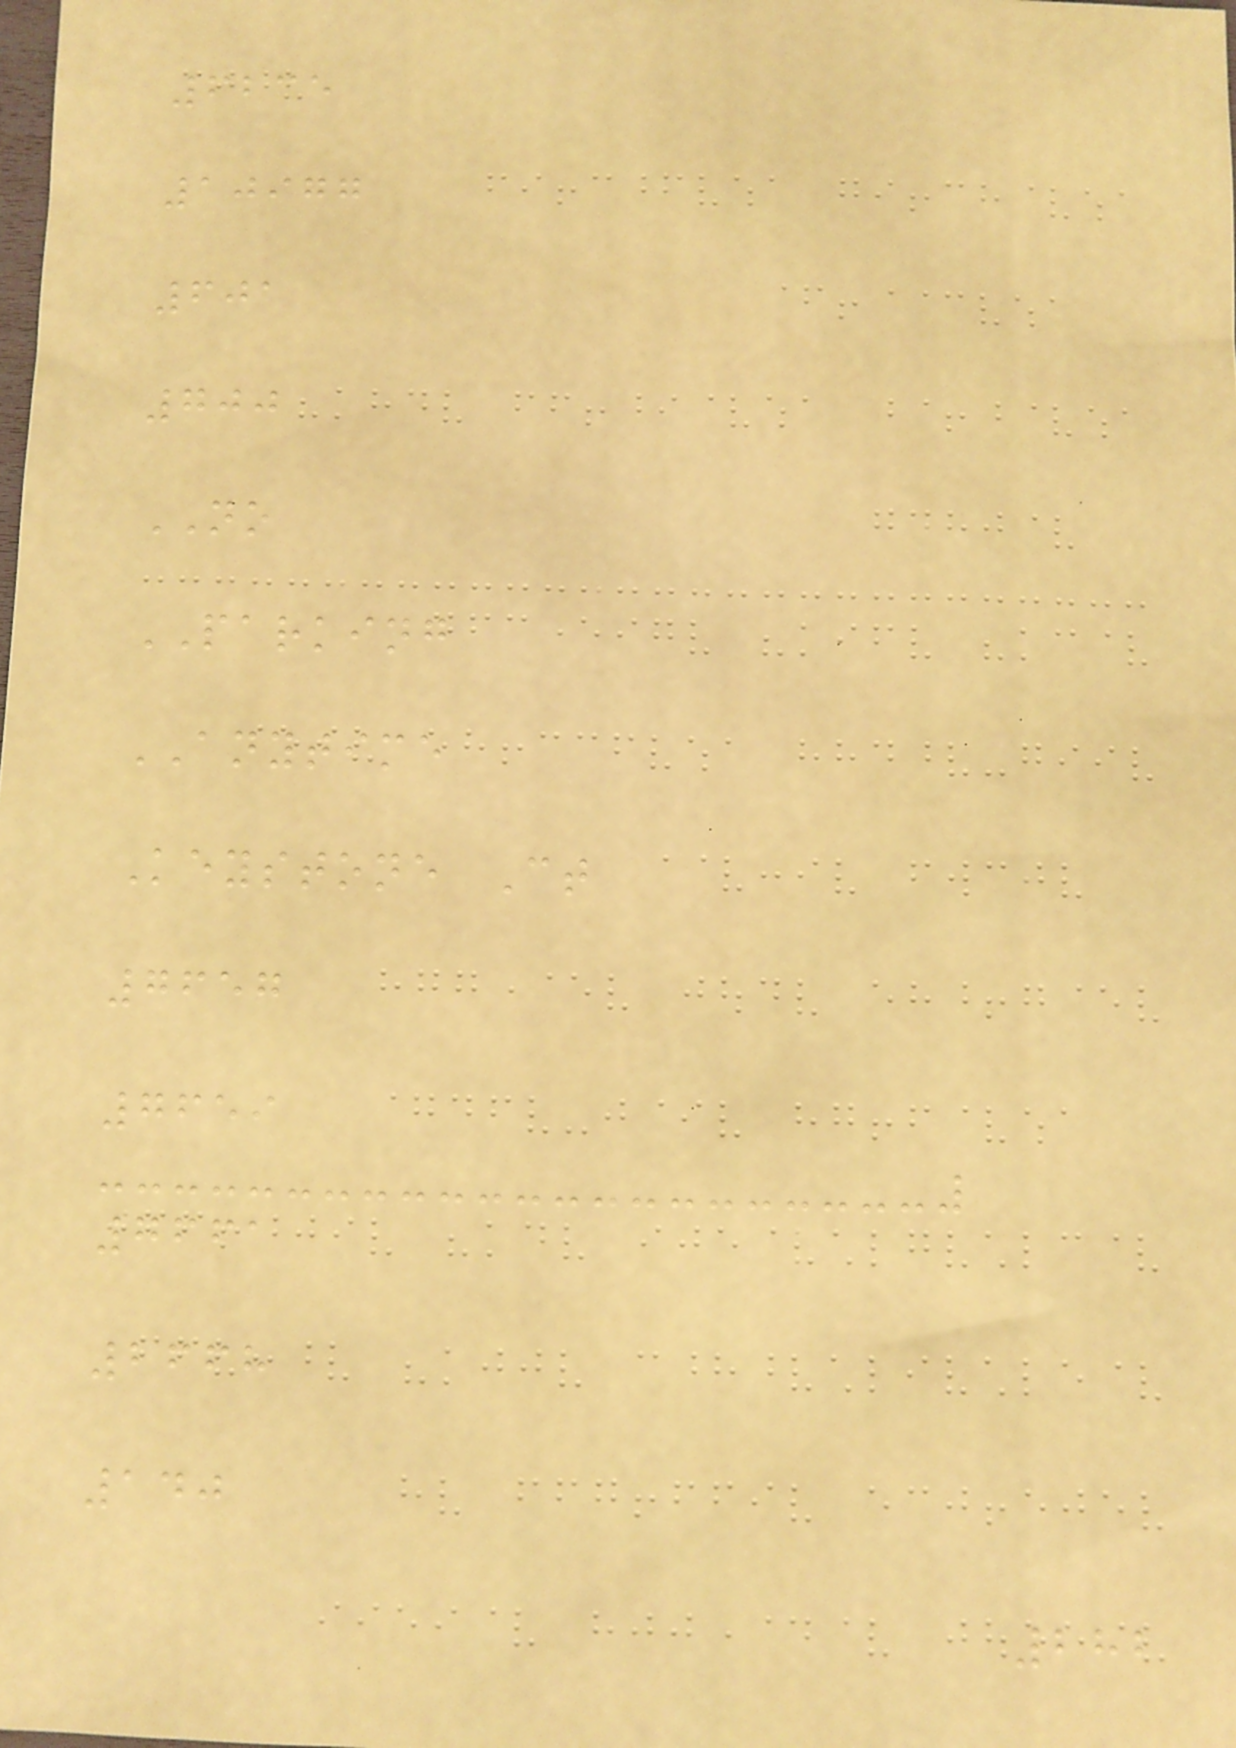6235
10977
601
700
NO
PARKING
ANYTIME
Keystone Ct
7657
7659
7661
2668
140
282
